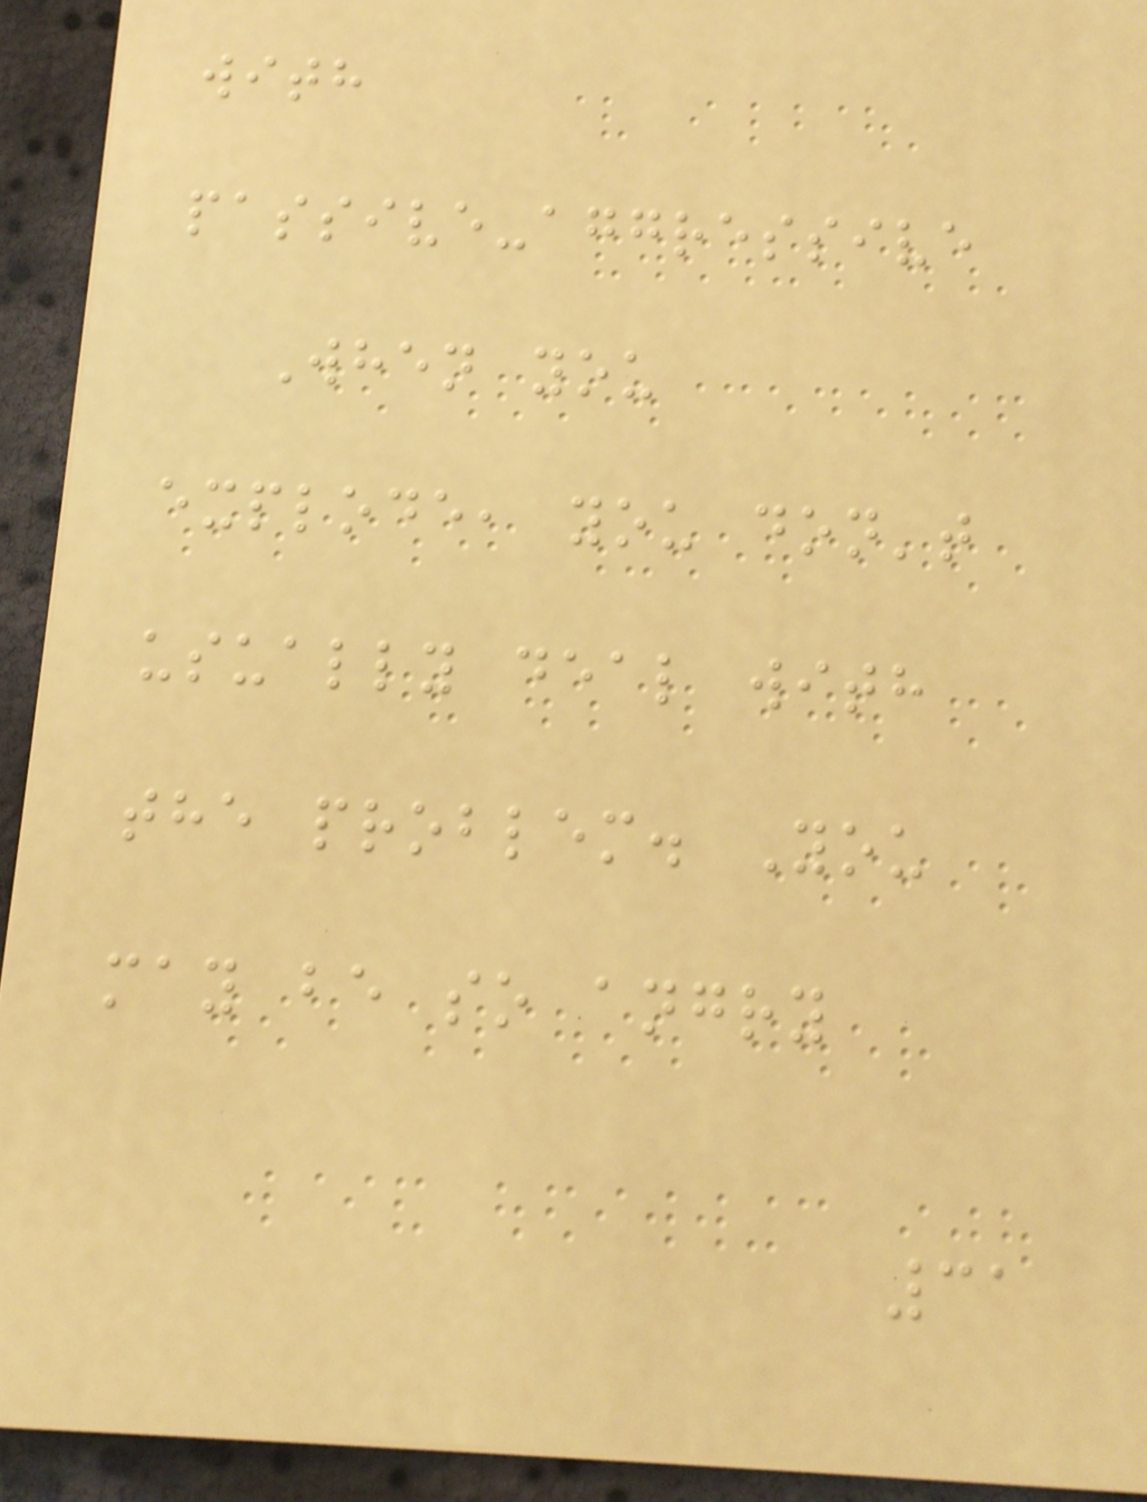with
passive-aggressive
When you
explode, you don't
usually deal with
the problem. You
may be so angry
31
